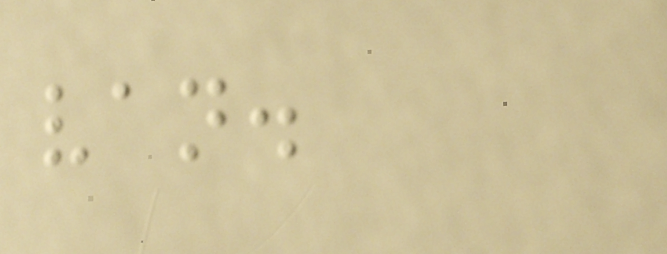van.
